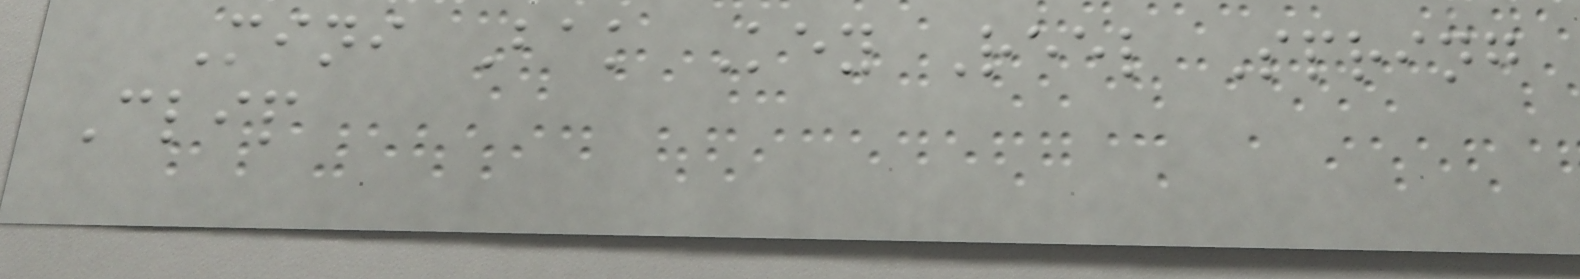Mini Bak Key Reel Spring
Clip
